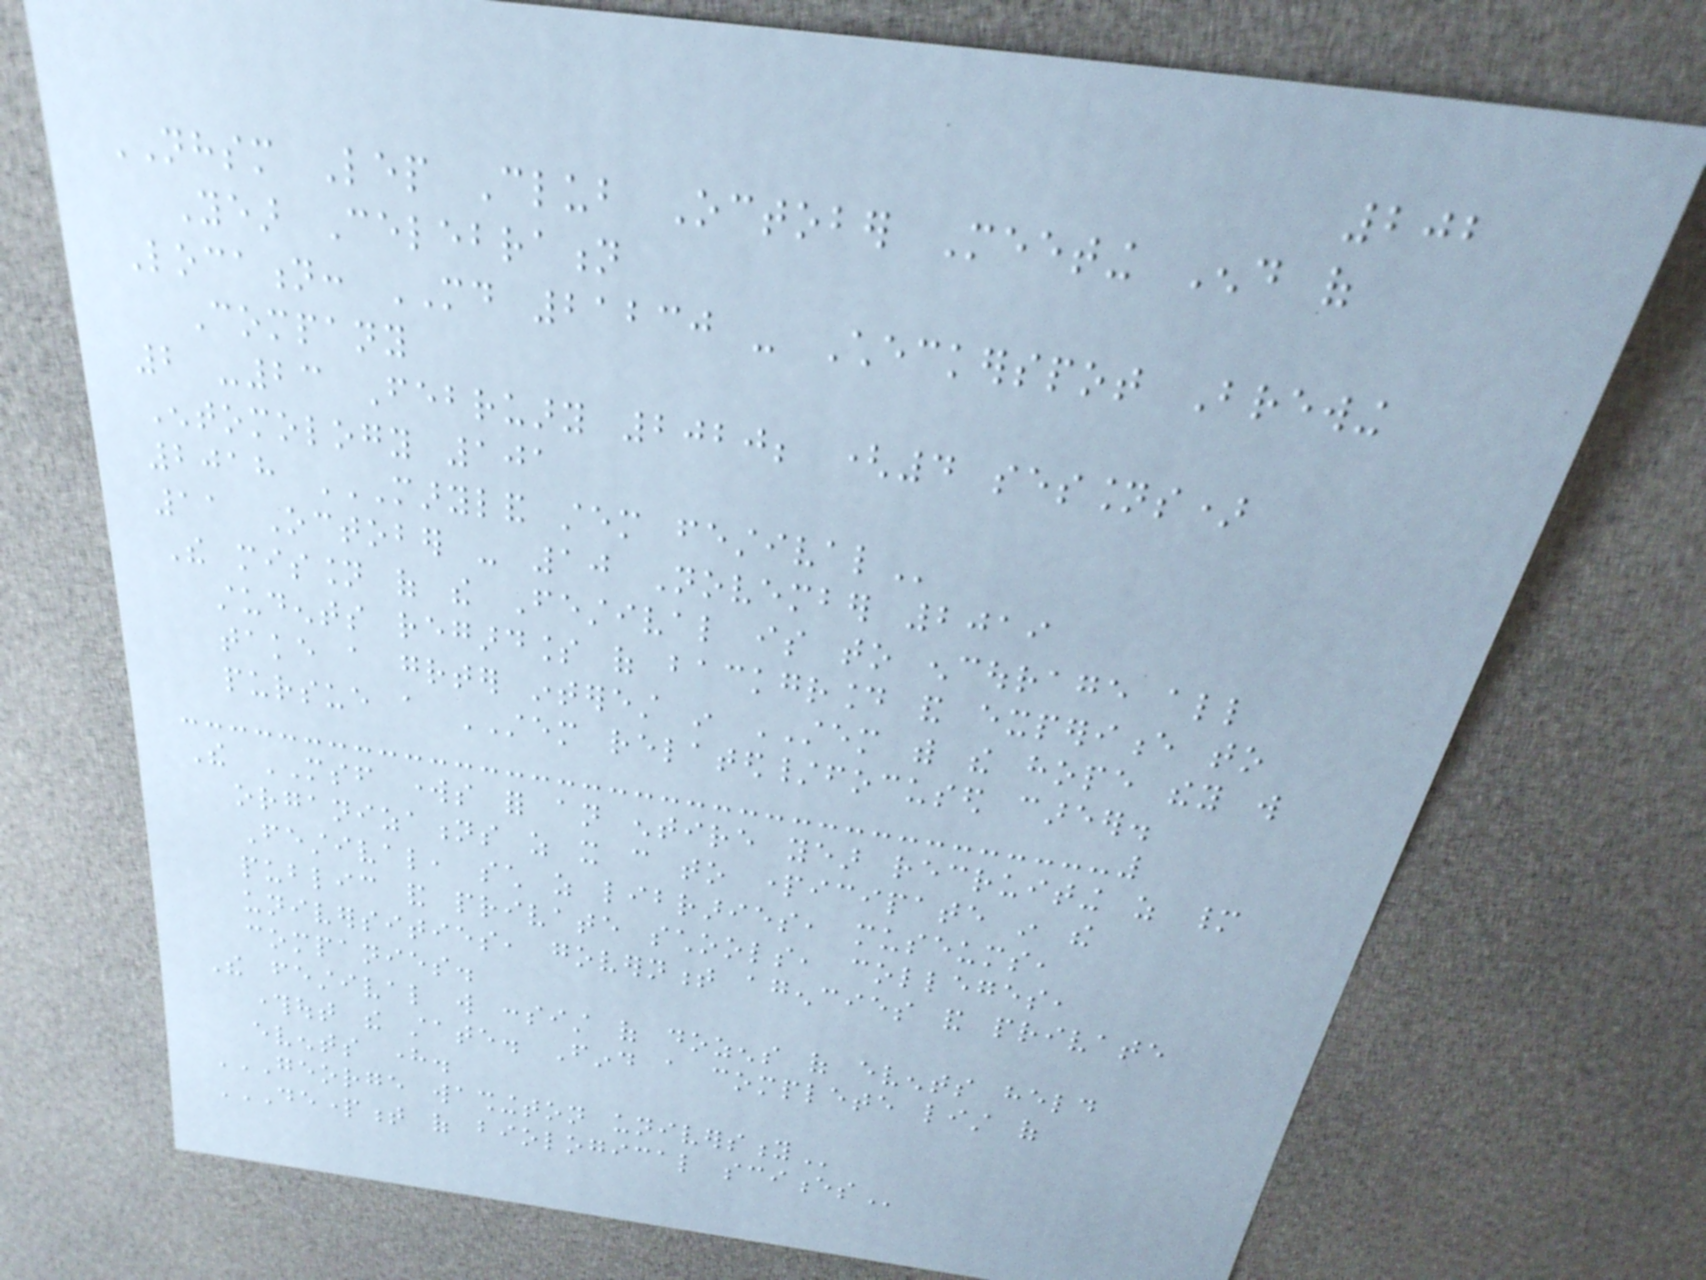202
NHSM Lep Club October Meeting End of
Year Celebration
Location: MD 21230 - Checkerspot Brewing
Company
2 -23 February 2020; (4 sessions)
Entomology 101
2018 MARYLAND STEM FESTIVAL
11 October - 10 November 2019
The mission of the Festival is to encourage all
students regardless of background and experience to
take a greater interest in STEM with the hope they will
pursue a STEM related/focused career.
The MSF works for an entire year recruiting as many
organizations as it can to participate in the
Festival, such as libraries, museums,
public and private schools, colleges,
universities, government agencies and private
companies.
The festival will consist of dozens of events held
throughout the state. Find a complete list of
events here.
GEORGE WASHINGTON UNIVERSITY
DEPARTMENT OF BIOLOGICAL SCIENCES
